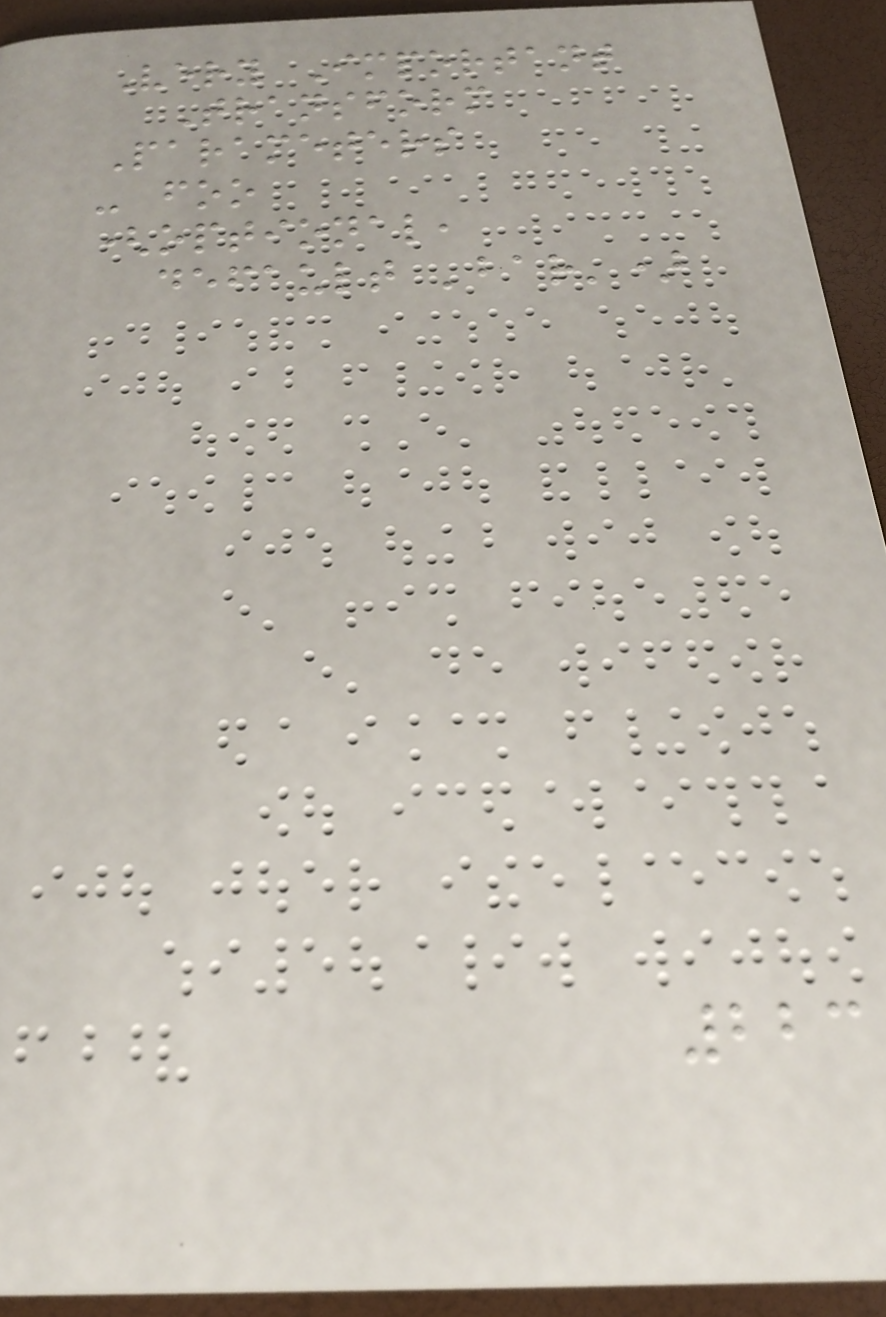Very Important
Transform
Parameters
- foo
(optional,
default 'bar')
223
